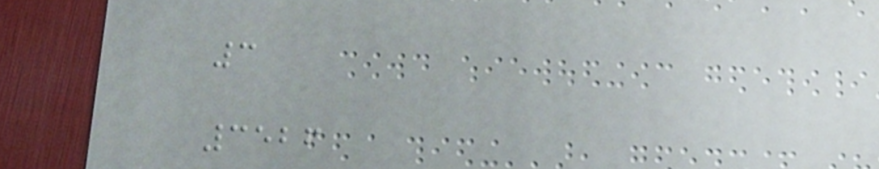3
3526
